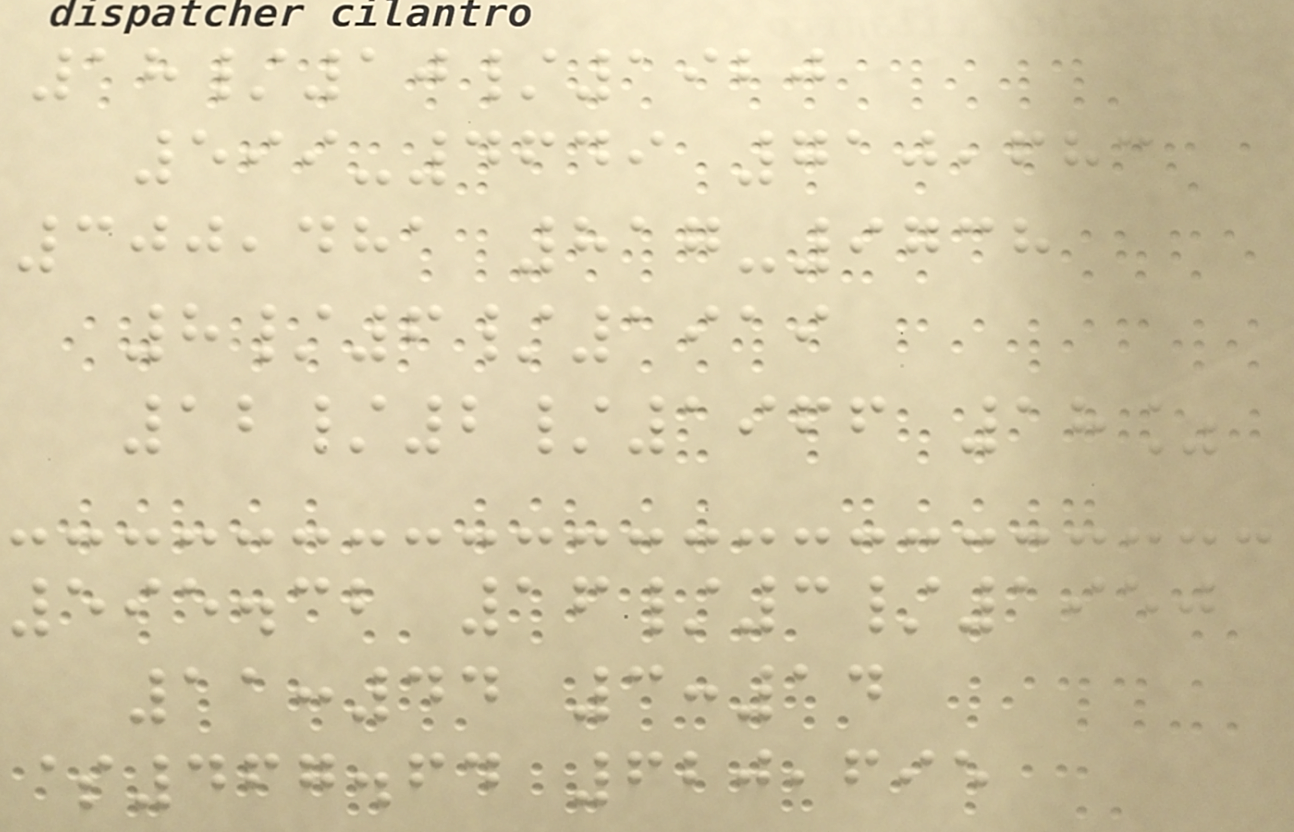18/10/1920
599-4649 710,683
300,481 817-9738
8/6/1919
12/2/1966 18%
595.32 16/3/1950
11:44 3:14
$467.64 620,695
